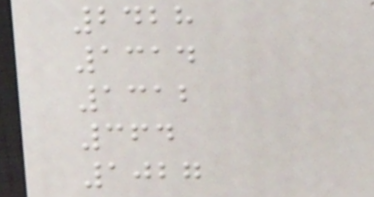2428
1314
1312
364
1027
